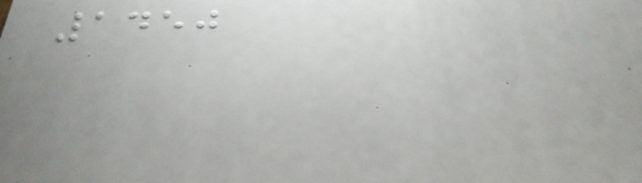1450
